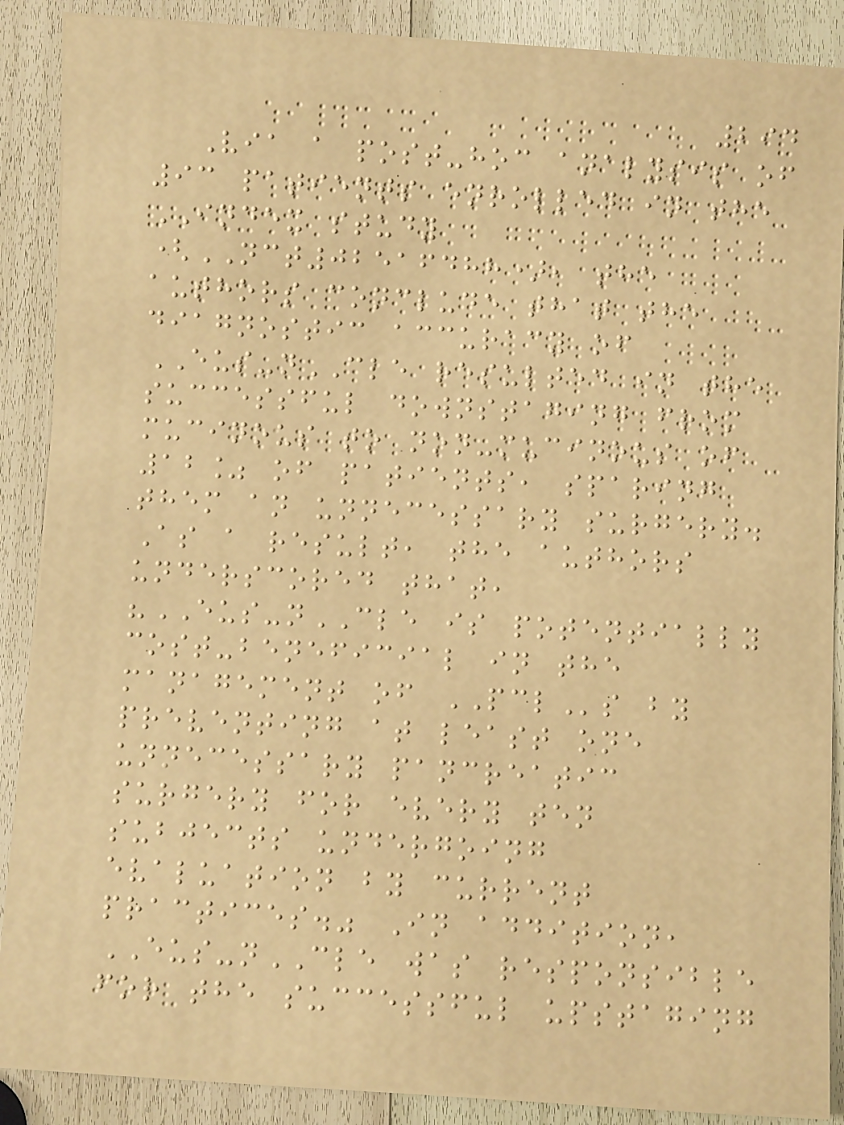294
Via a post-hoc analysis of
93 patients enrolled in the
INDEX study
(NCT02516488), the
authors conclude that the
diagnostic accuracy of
EUS-nCLE resulted in the
successful downstaging from
mucinous to non-mucinous of
12% of patients, sparing
them an unnecessary surgery.
As a result, the authors
underscored that,
"EUS-nCLE is potentially
cost-beneficial in the
management of PCLs by
preventing at least one
unnecessary pancreatic
surgery for every ten
subjects undergoing
evaluation by current
practices." In addition,
EUS-nCLE was responsible
for the successful upstaging
